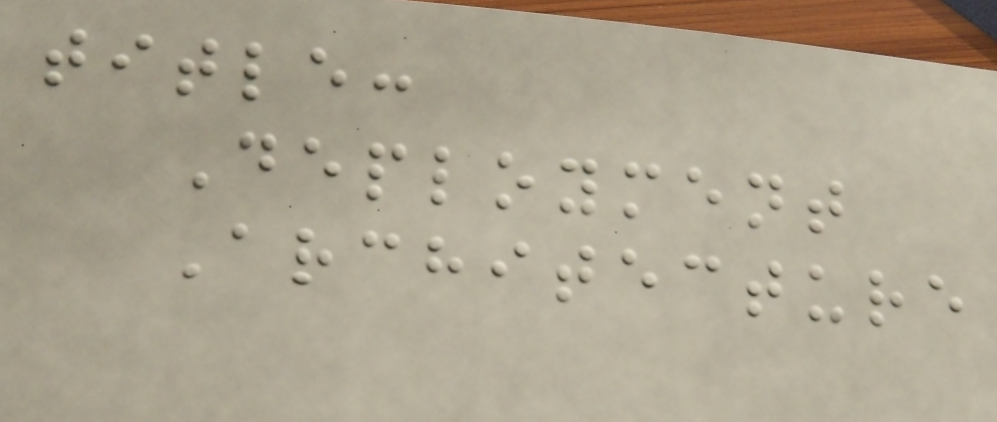title:
Deployment
Architecture
